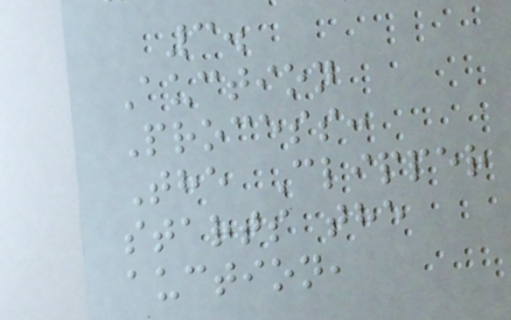3.
Auction
Process:
The Clipper
starts the
auction,
